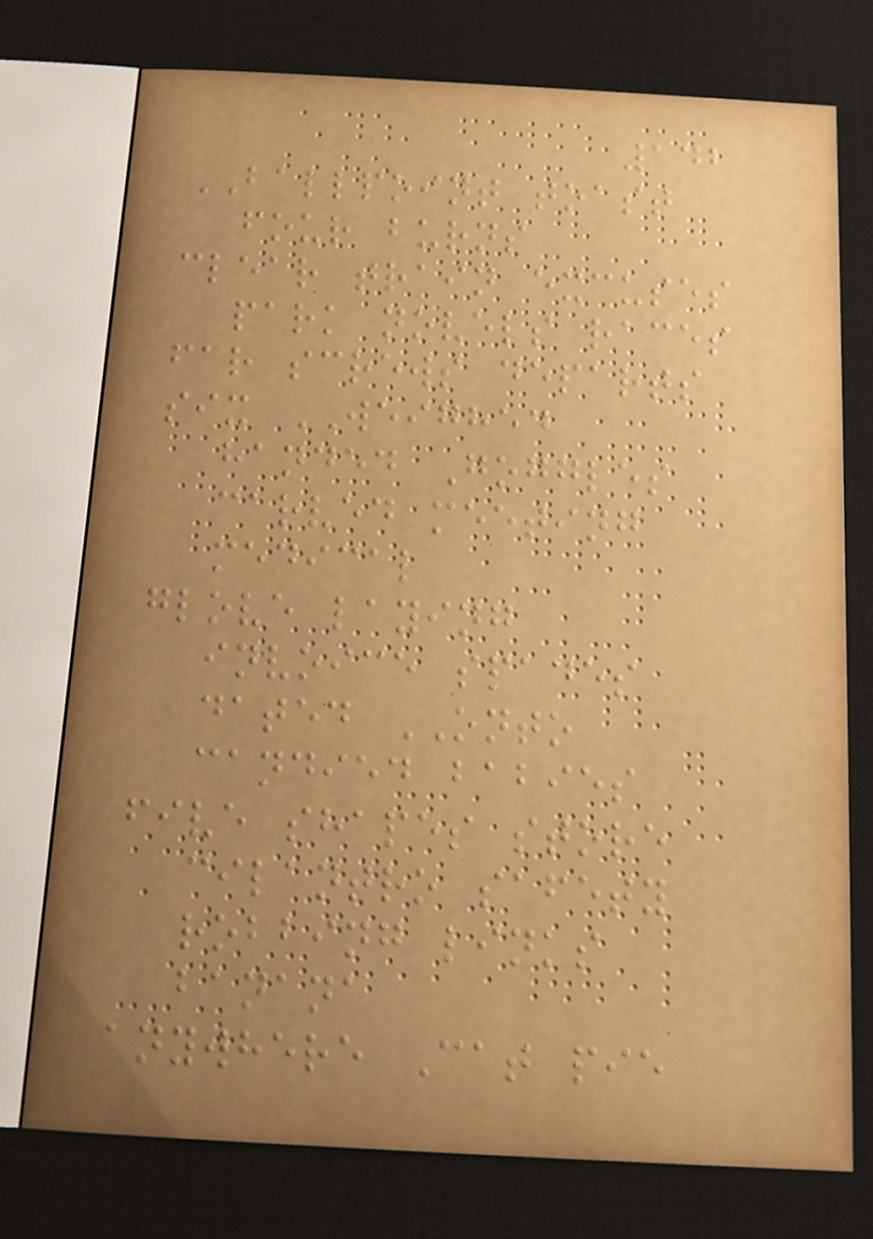142
BALLPOINT toast
four burns
clear train excuses
park novels races
far screws departs
six WEIGHED
handed Goggles
carved meeting
medical
glove laying
invoice spades
dated ONTO
candied babies
five shapes store
cilantro safety
robbing links
banana
anywhere Cat pie
